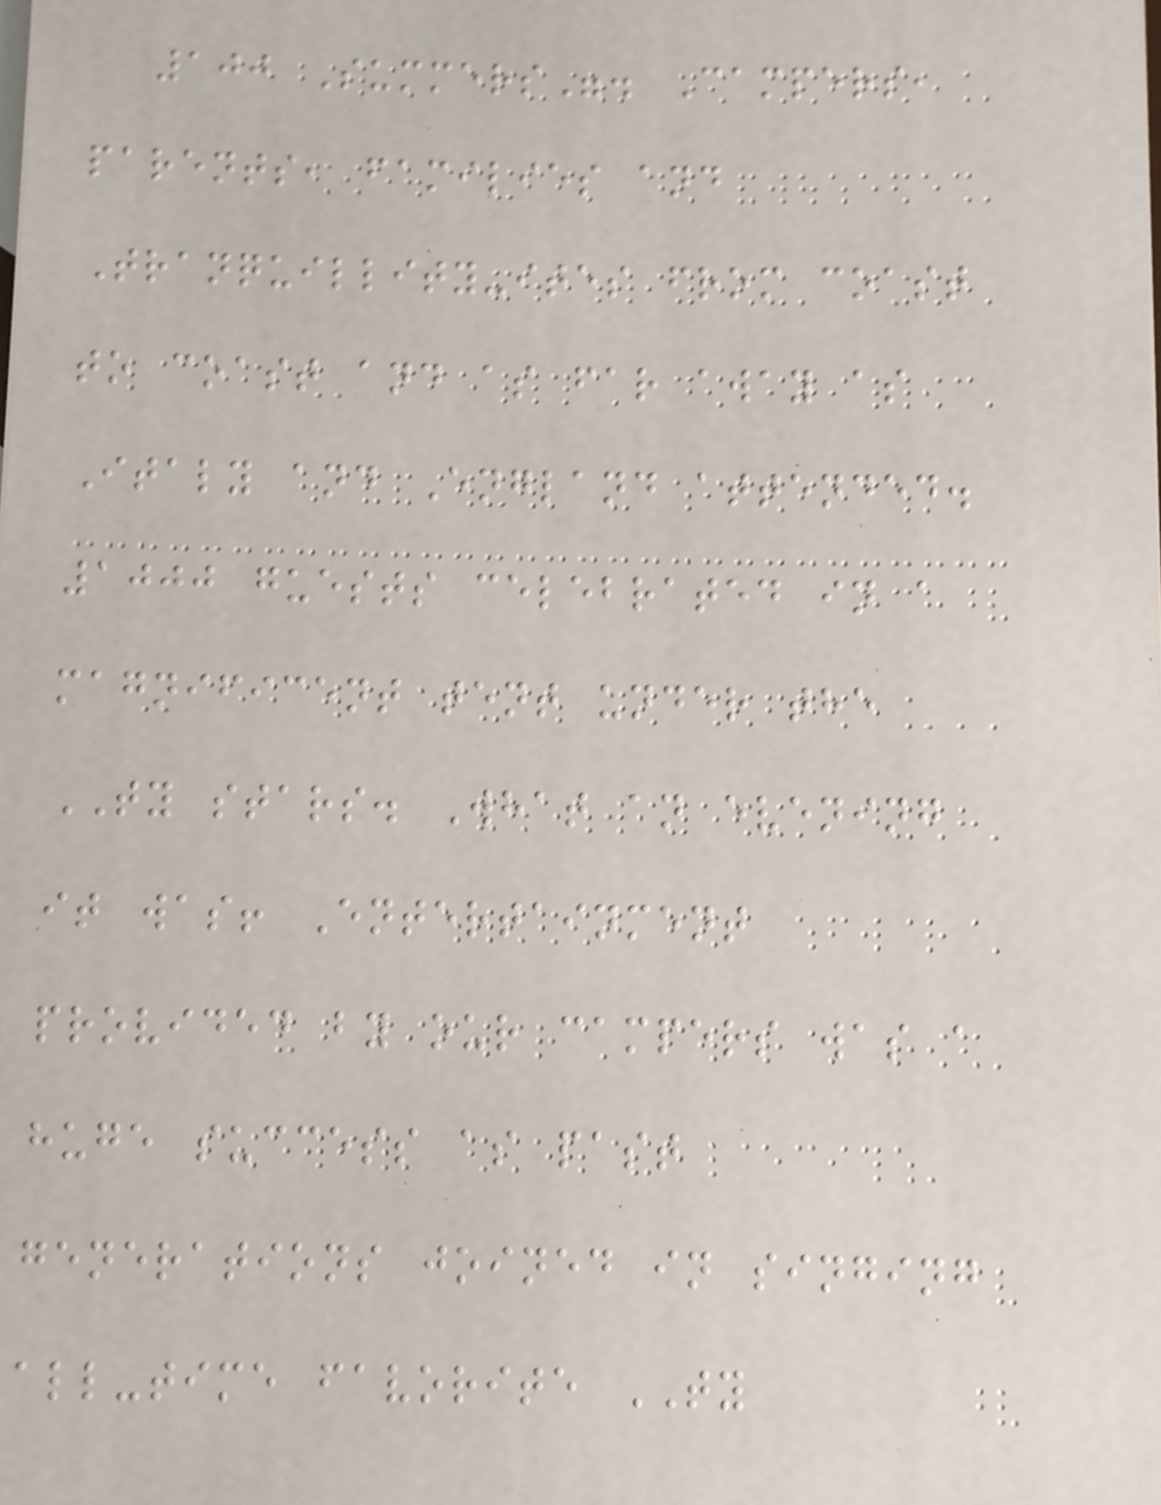100 Summers". Campers,
parents, families and
Tranquillity-ites from coast
to coast and as far away as
Italy and England attended.
1000 guests celebrated in a
magnificent tent under the
TY stars. What an evening
it was! Entertainment
provided by our campers was a
huge success as past
generations joined in singing
all-time favorite TY
